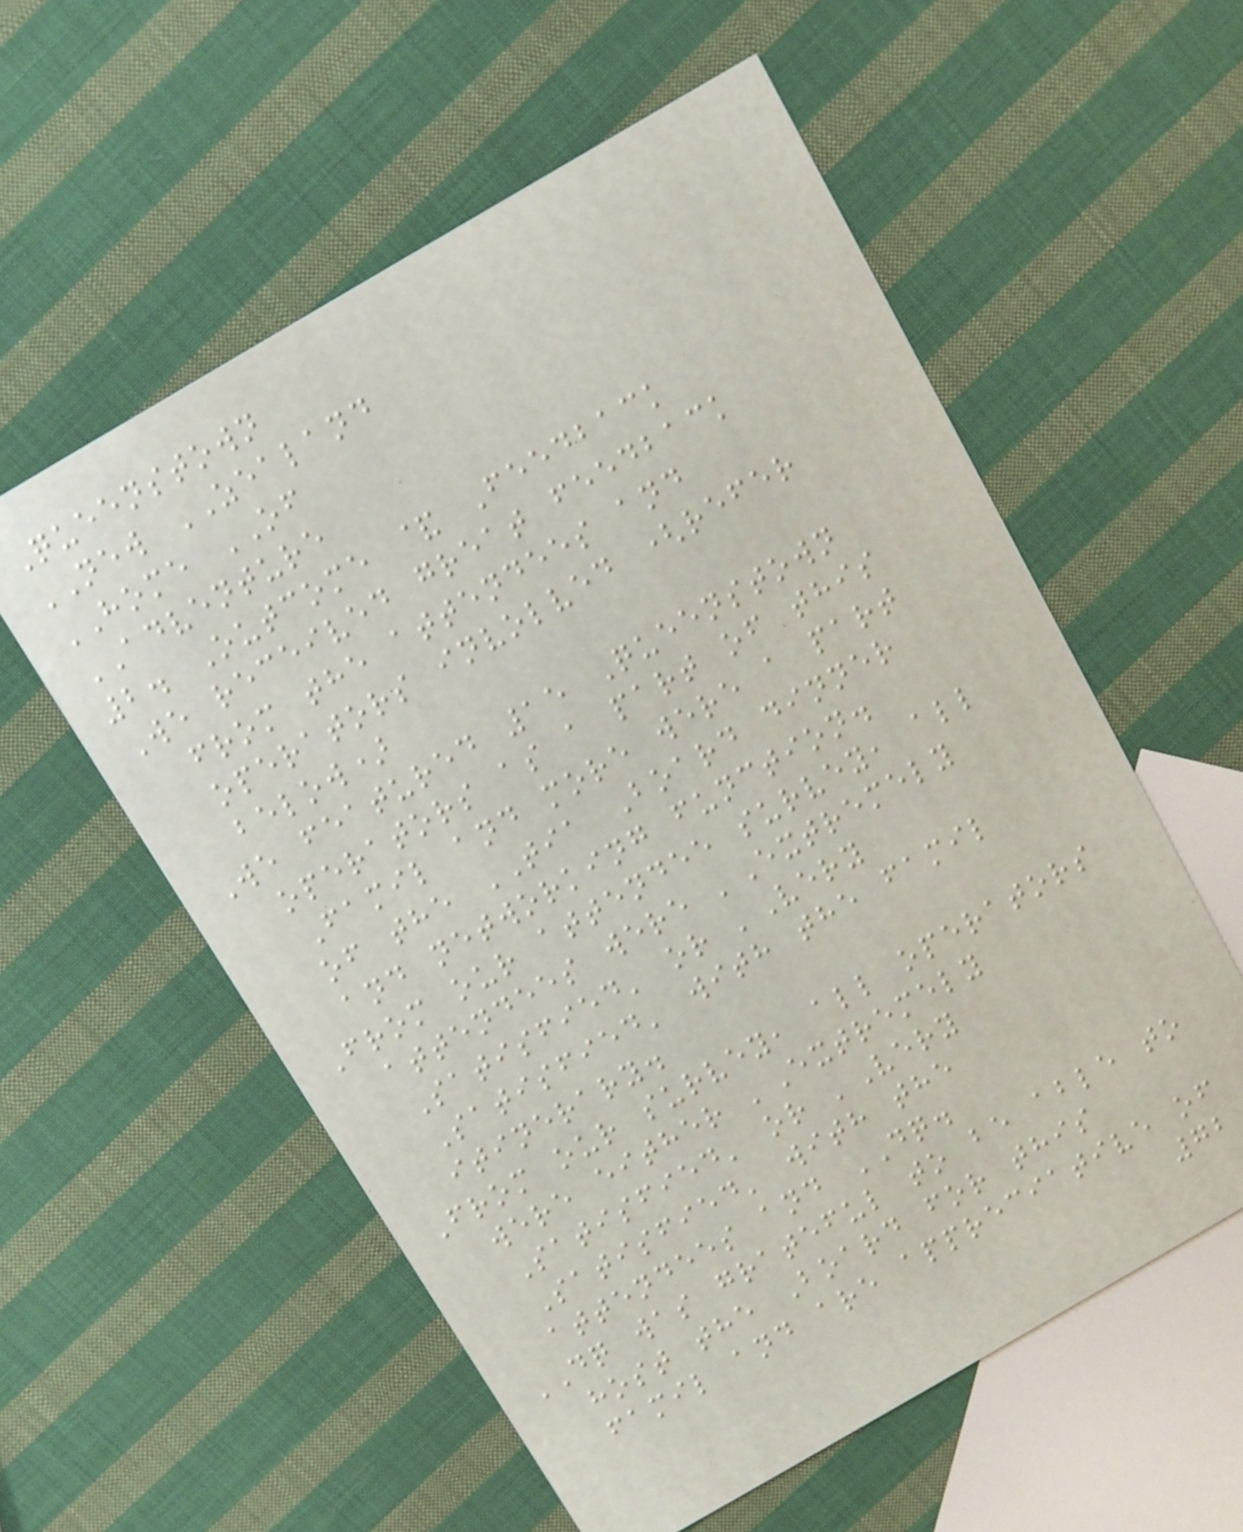Queenstown
NEW ZEALAND
HOME OF
ADVENTURE
2. Outcome & Feedback
We received great feedback
from the attendees and
operators involved (refer
below)
We featured 15 Queenstown
operators as a part of this
Famil and more were a part
of the TIA Board dinner
and networking function.
From our attendee survey, all
attendees were 'Extremely
Satisfied' or 'Very
Satisfied' with the famil
itinerary.
From our survey, all operators
were either 'Extremely
Satisfied' or 'Very
Satisfied' with the
attendees and DQ.
DQ was grateful to be able to
host the Board for this
famil and are appreciative of
72
